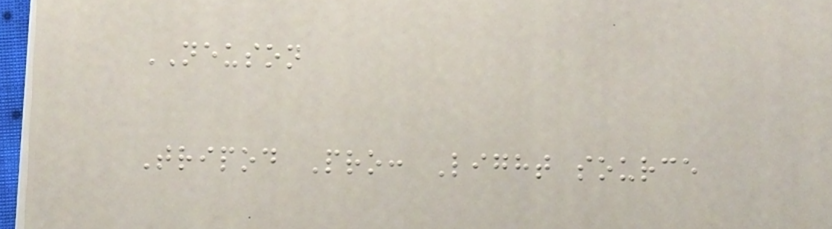NEUSON
Tripod Pro: Light source
